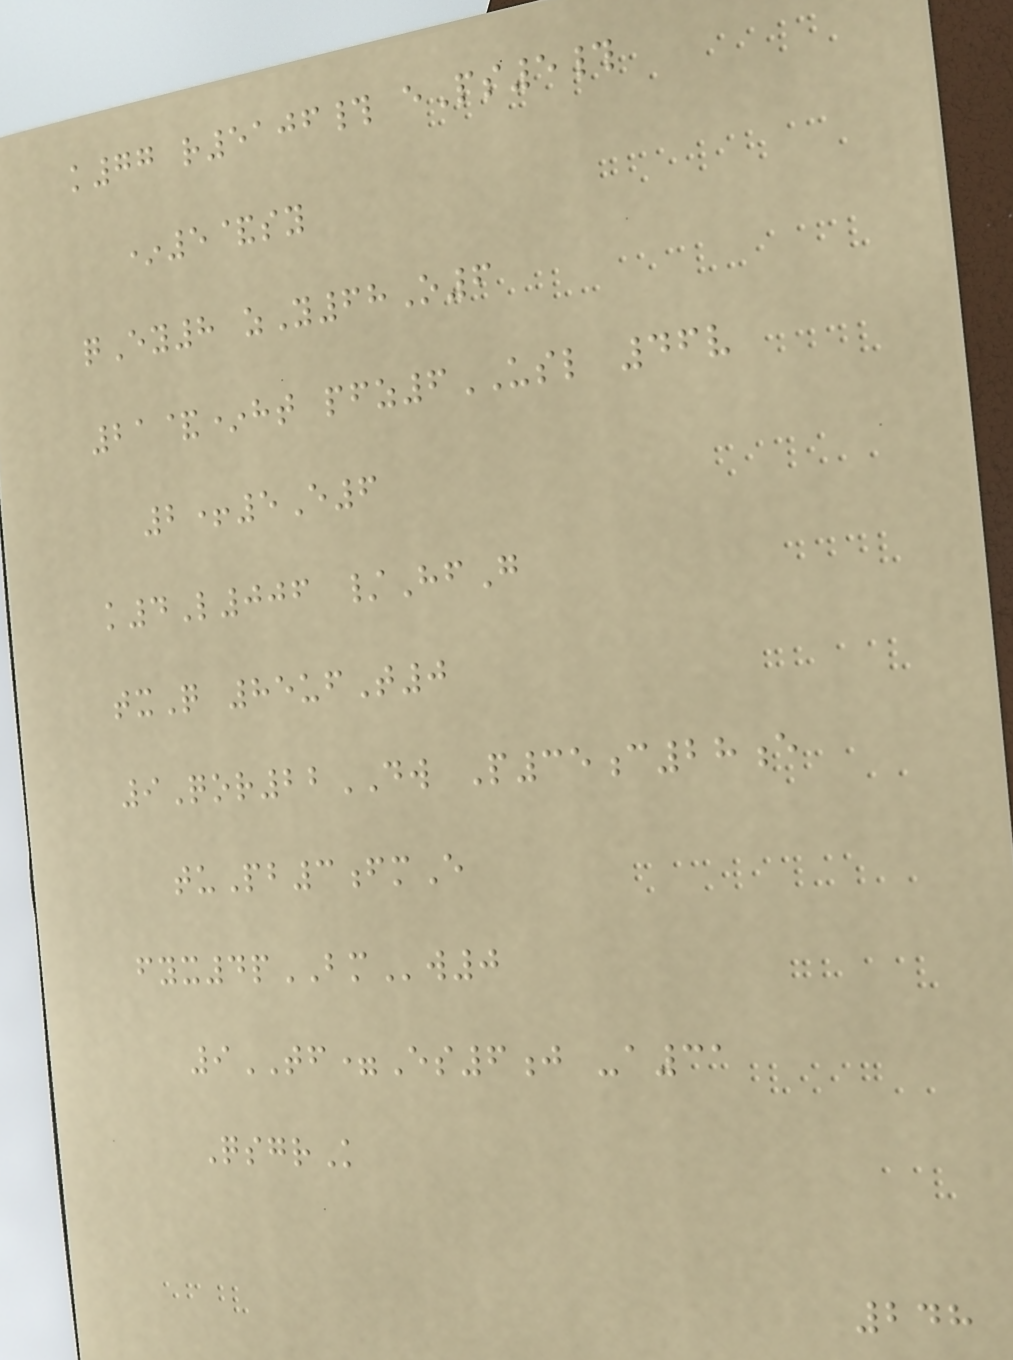k77 r5106# ePs5#
*5&sy
qEy8 zY68O6
21&*ht pfz6USL 46v
2+5E6
k4L006 /HfG
txQ 85ufT0
9Qor22DW P35c28e
tuPb3fmE
fyx4pBMw0
9TF=Es6j -a31
QsgrK
248
